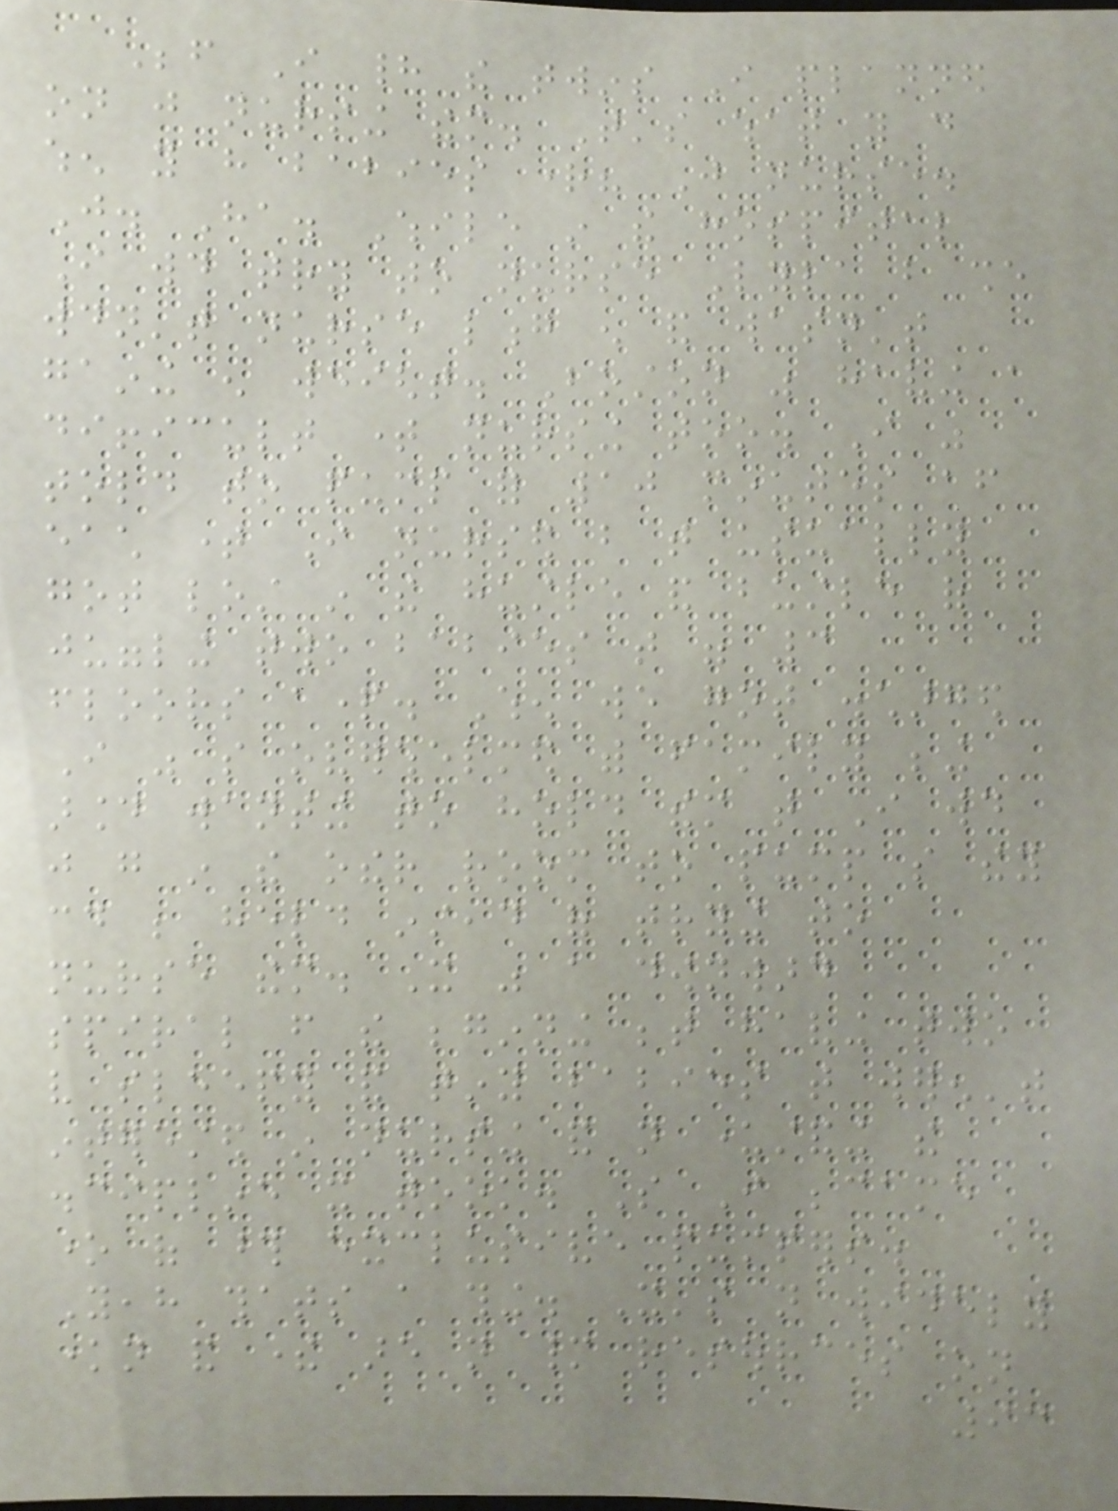Before I had the twins I planned
on just nursing them. That's what you do
when you have babies right? Just nurse.
Just. Ha. While in the hospital
I would try to nurse Lyla but she
wouldn't nurse long enough and wasn't
gaining enough weight. Boston was having a
difficult time nursing too. I was
told to pump for 10 minutes after
each time I nursed but that usually
got lost in the hustle and bustle of
juggling two babies that were 3
floors apart. When we got discharged
I was so overwhelmed with family being
around wanting to hold them that I would
just go in the other room to pump so they
could be held instead of trying to
nurse them. It was a downward
spiral from the beginning between having two
very sleepy and tiny babies that weren't
interested in nursing and not understanding the
discipline it took. So I became
one of those exclusive pumpers.
Yeah thats a thing. It's not widely
known and there are not many resources on
93
